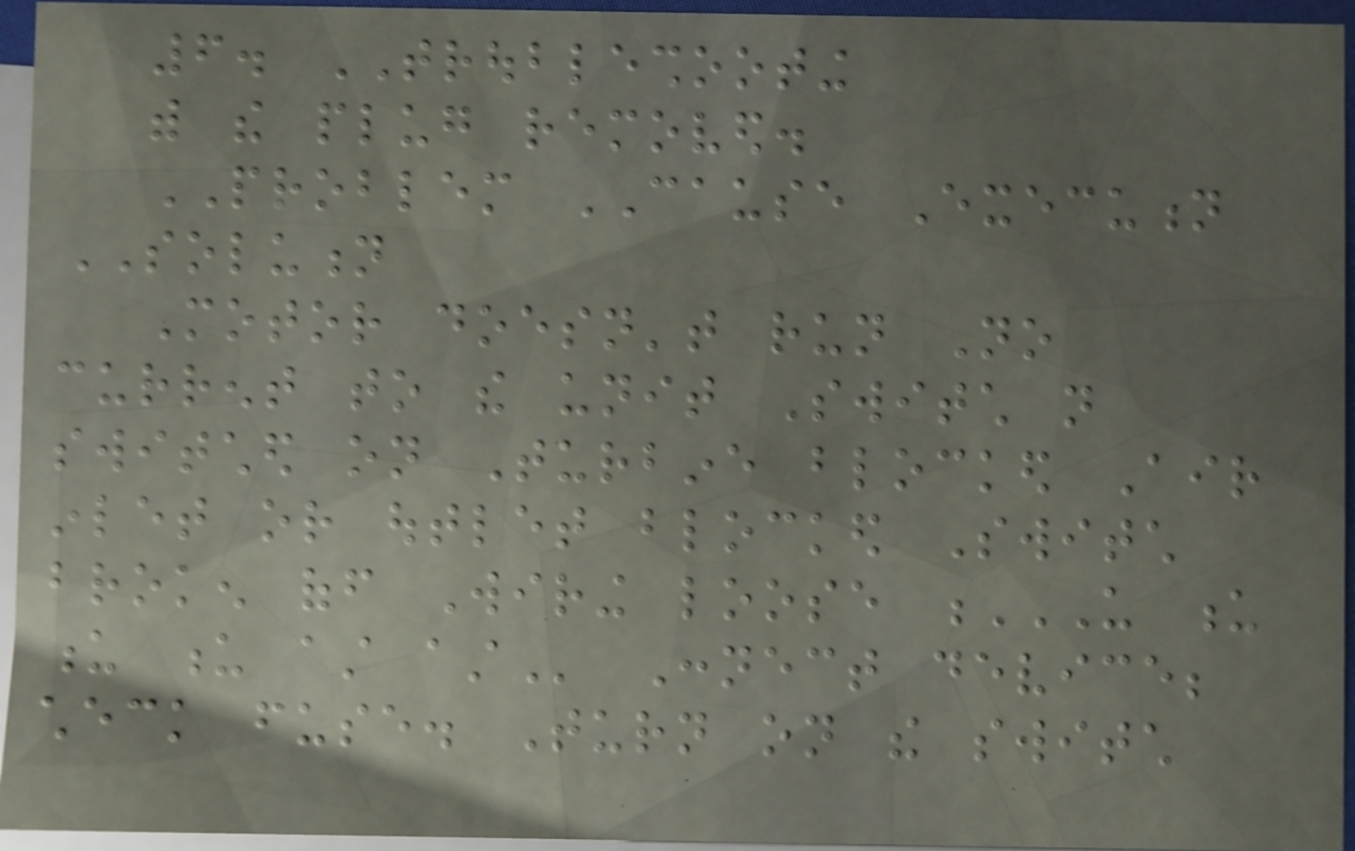6. TROUBLESHOOTING
with the plug removed.
PROBLEM CAUSE Execution
SOLUTION
Motor doesn't run No
current to the unit Switch not
switched on Turbine blocked Air
inlet or outlet blocked Switch
broken off Wiring loose U U
U U AST AST Connect device;
check fuse. Turn on the switch
